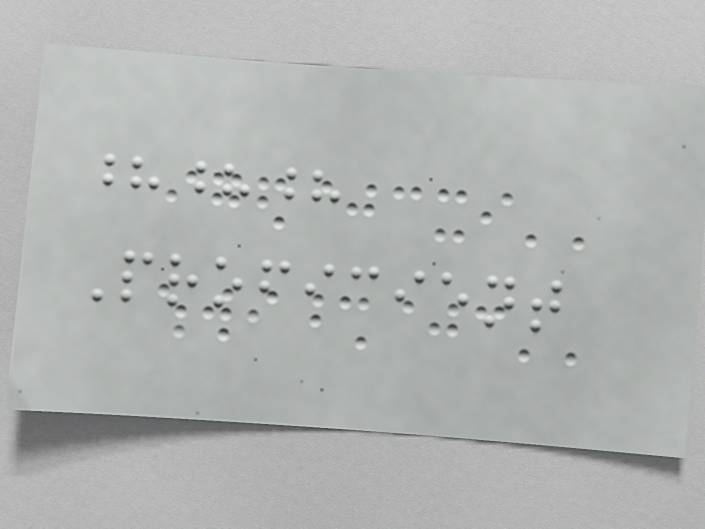???
Proficient
